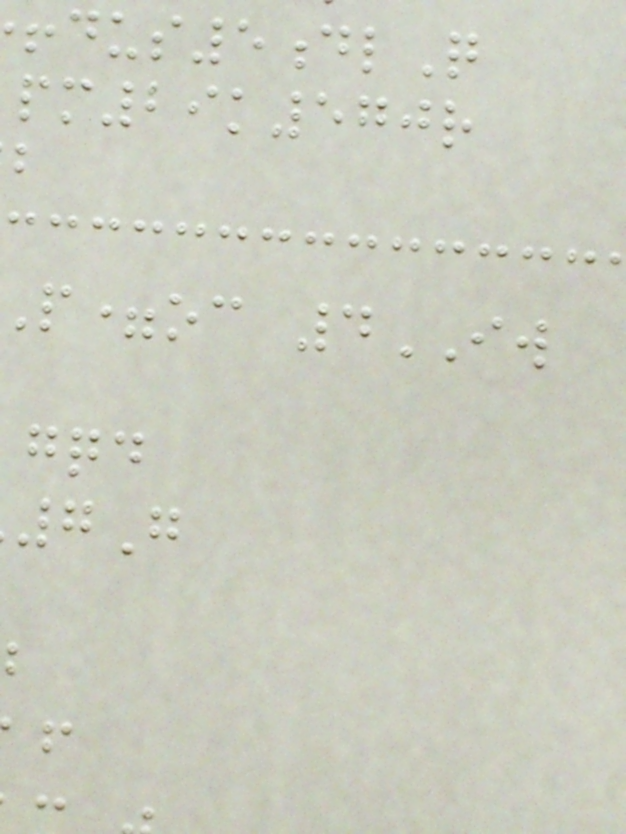dus5dlQ
pm29k570r
p=oc 4IW
